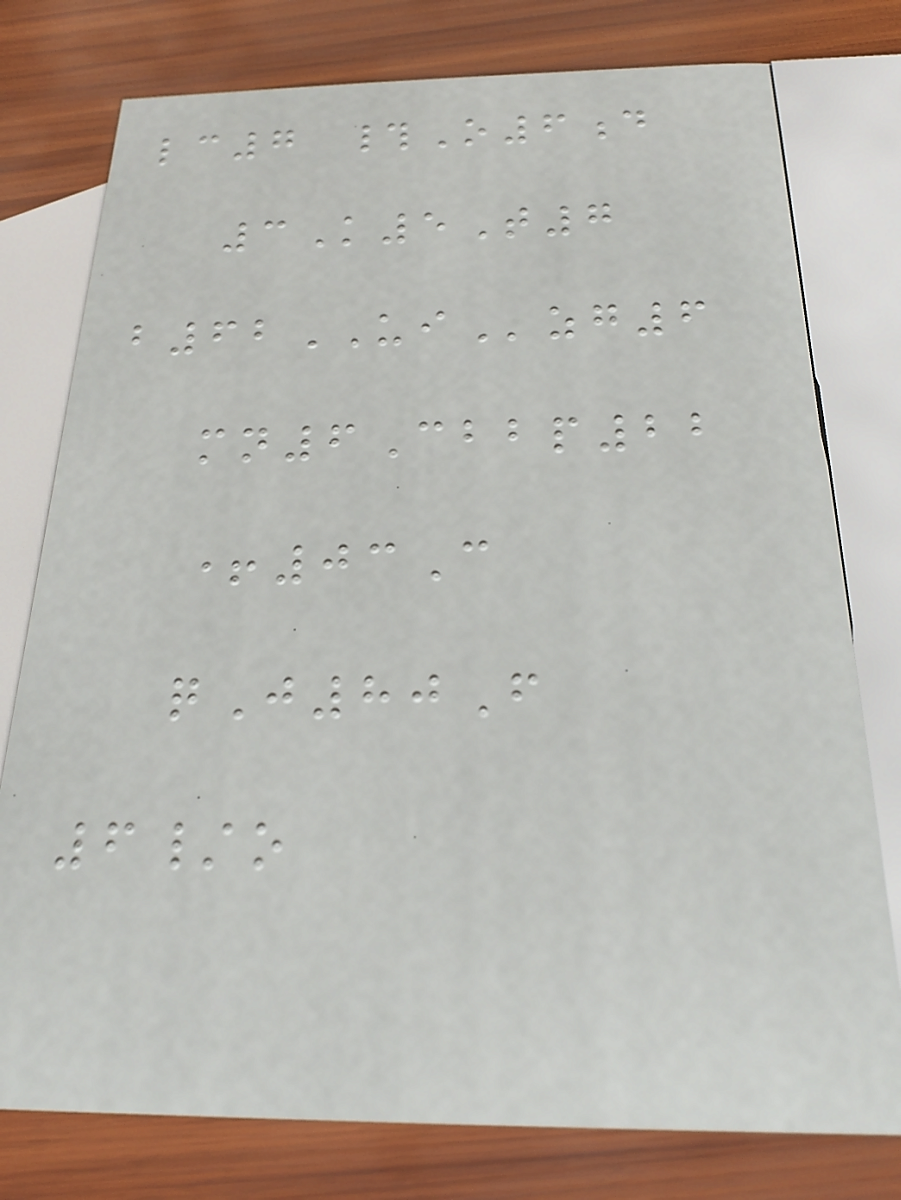lc7 #O6d
3K5T7
b62UIzg6
mn6Cbbp22
+03C
qJ80F
6/o
